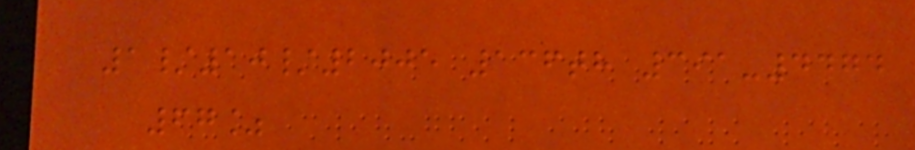1/10/2005 136th 391-4474
67%
